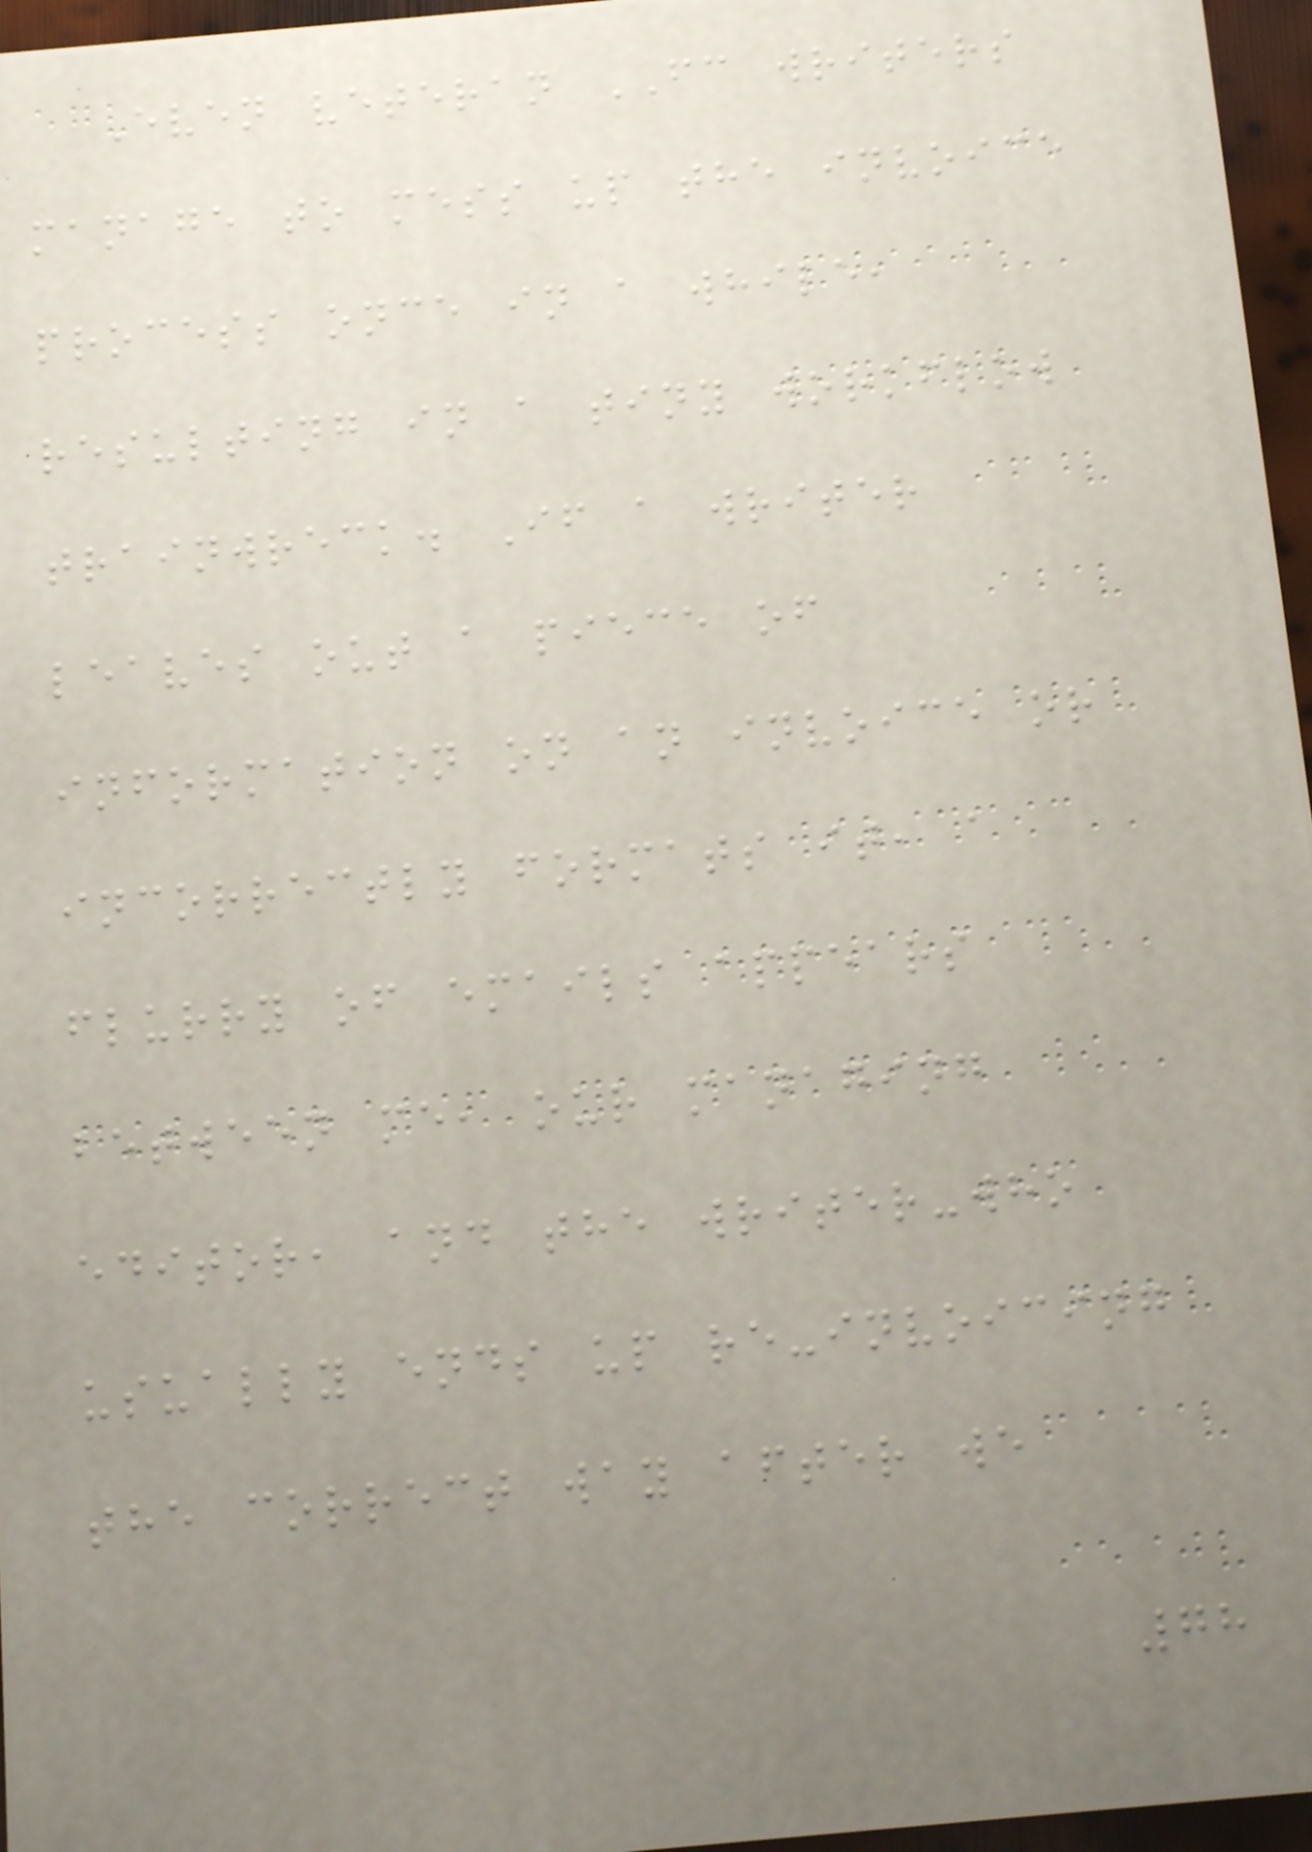Even veteran FC writers
manage to mess up the invoice
process once in a while,
resulting in a tiny workflow
trainwreck. If a writer
leaves out a piece of
information on an invoice or
incorrectly formats it, a
flurry of emails appears
between me, our managing
editor, and the writer-who
usually ends up re-invoicing
the correct way after we
78
